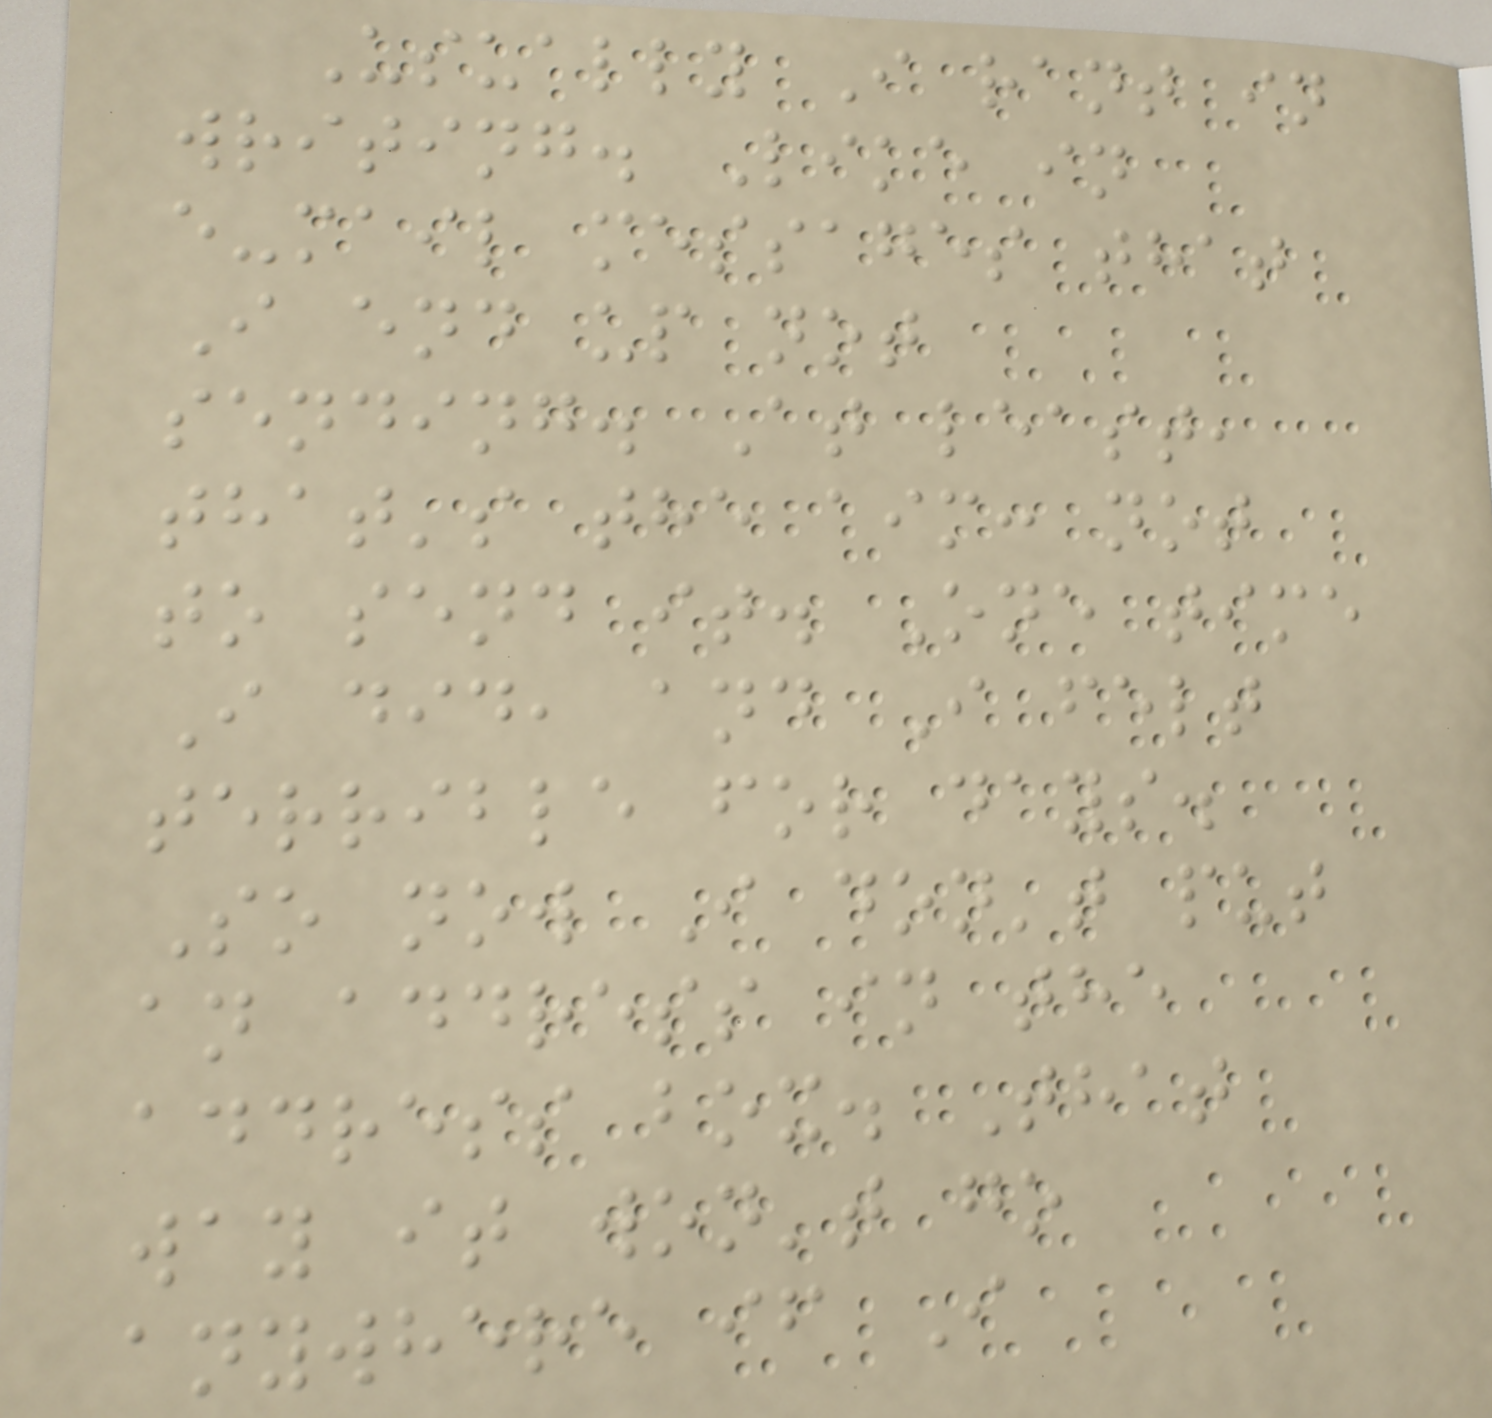Usually I rant in
writing. Like in
e-mail messages that
I end up not
sending. At least,
that's the aim: not
to send it. One time
I did, and I felt
terrible for days.
So now I don't put
an address in the
address box. That
way it won't go
anywhere if I
